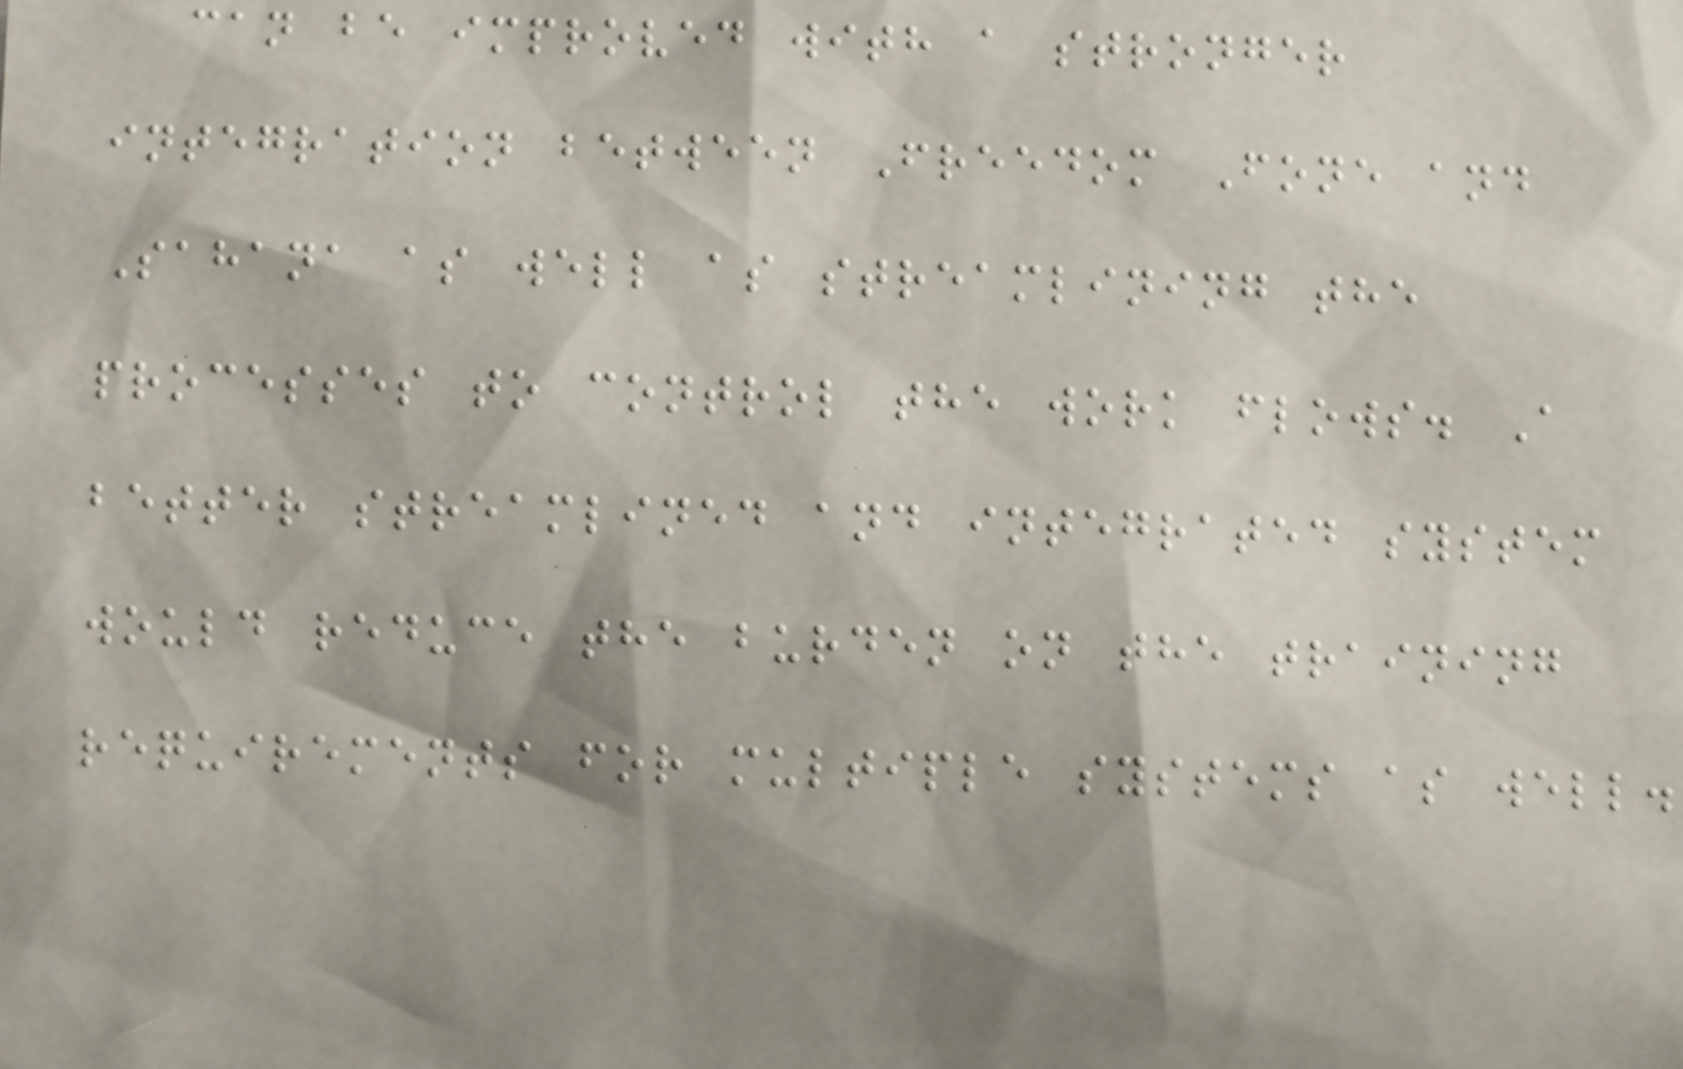can be improved with a stronger
integration between Freedom Fone and
Sahana as well as streamlining the
processes to control the work flows. A
better streamlined and integrated system
would reduce the burden on the training
requirements for multiple systems as well.
